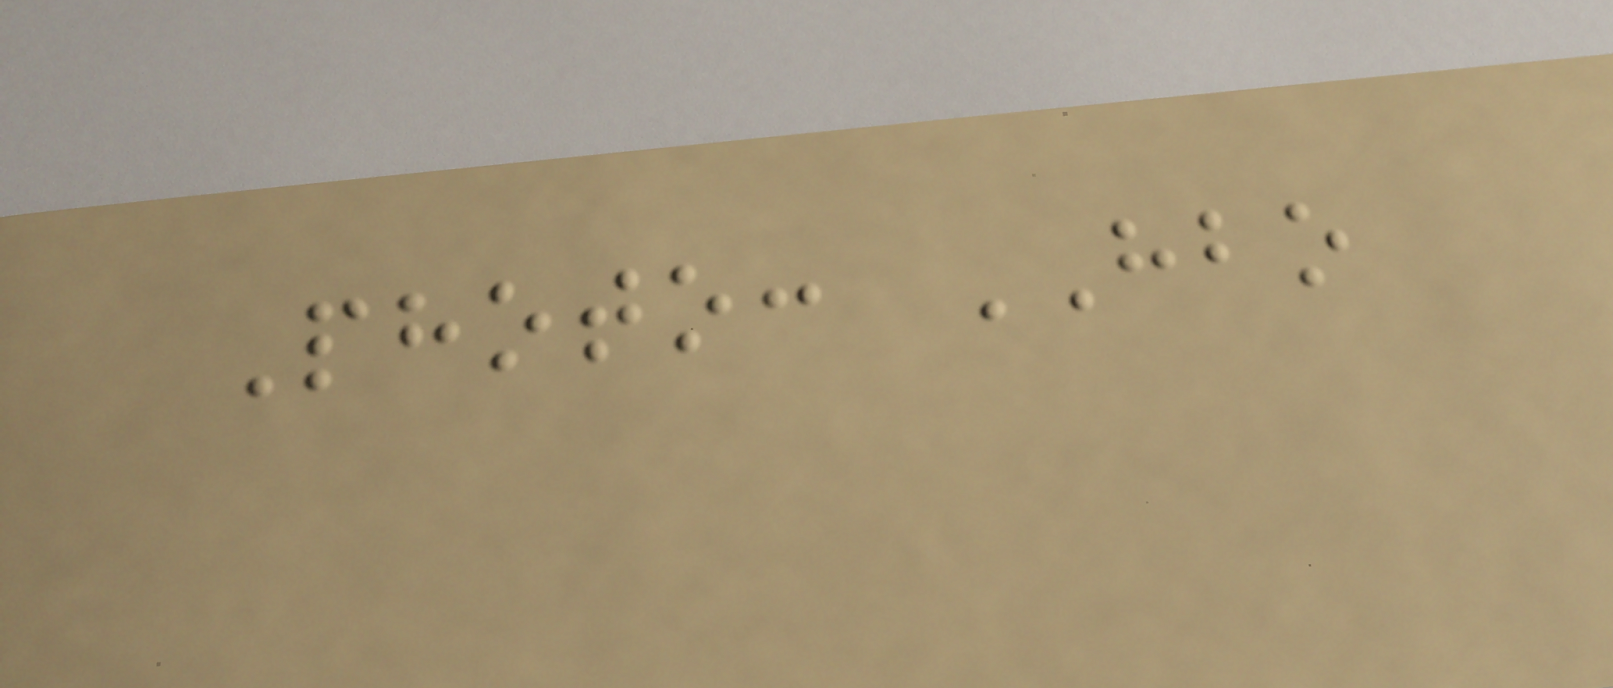Photo: HBO
